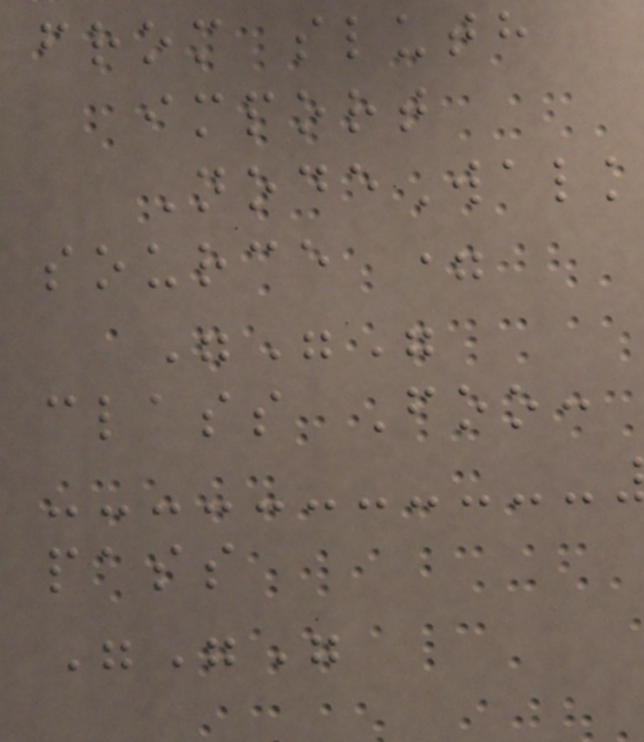from sluth
import
NodeWalk
source =
"""
class Foo:
pass
"""
